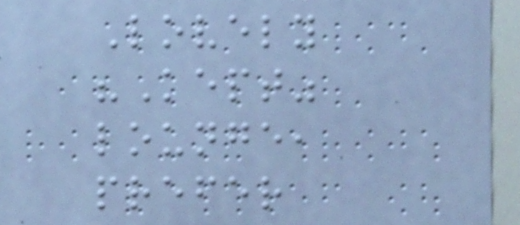Lovely
"Kept"
lounge,
prefer
